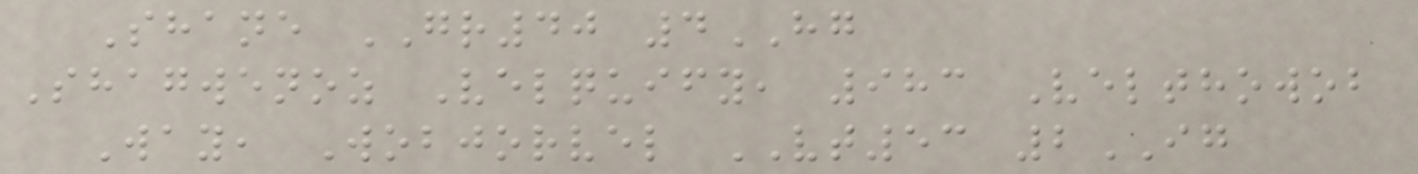Shane GR40 4HG
Shagwenoz Velquify, 983 Velthowob
Way, Wobjorvel VT53 2IG
